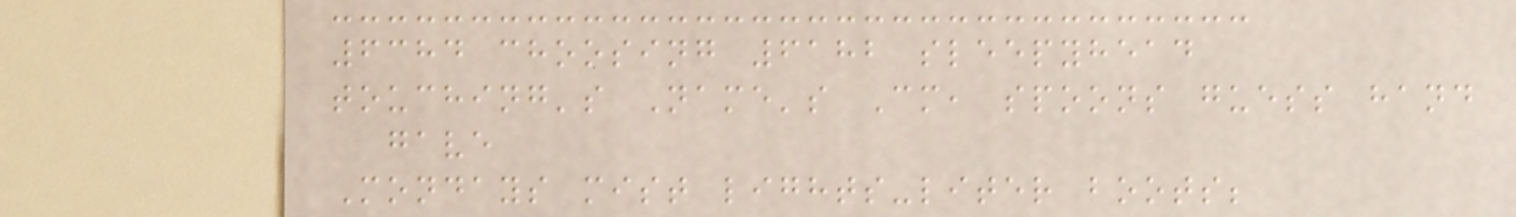6384 choosing 6182 sleepyhead
touching's Name's Cm, spoons guess hand
gave
Mondays mist lights-liter boots;
